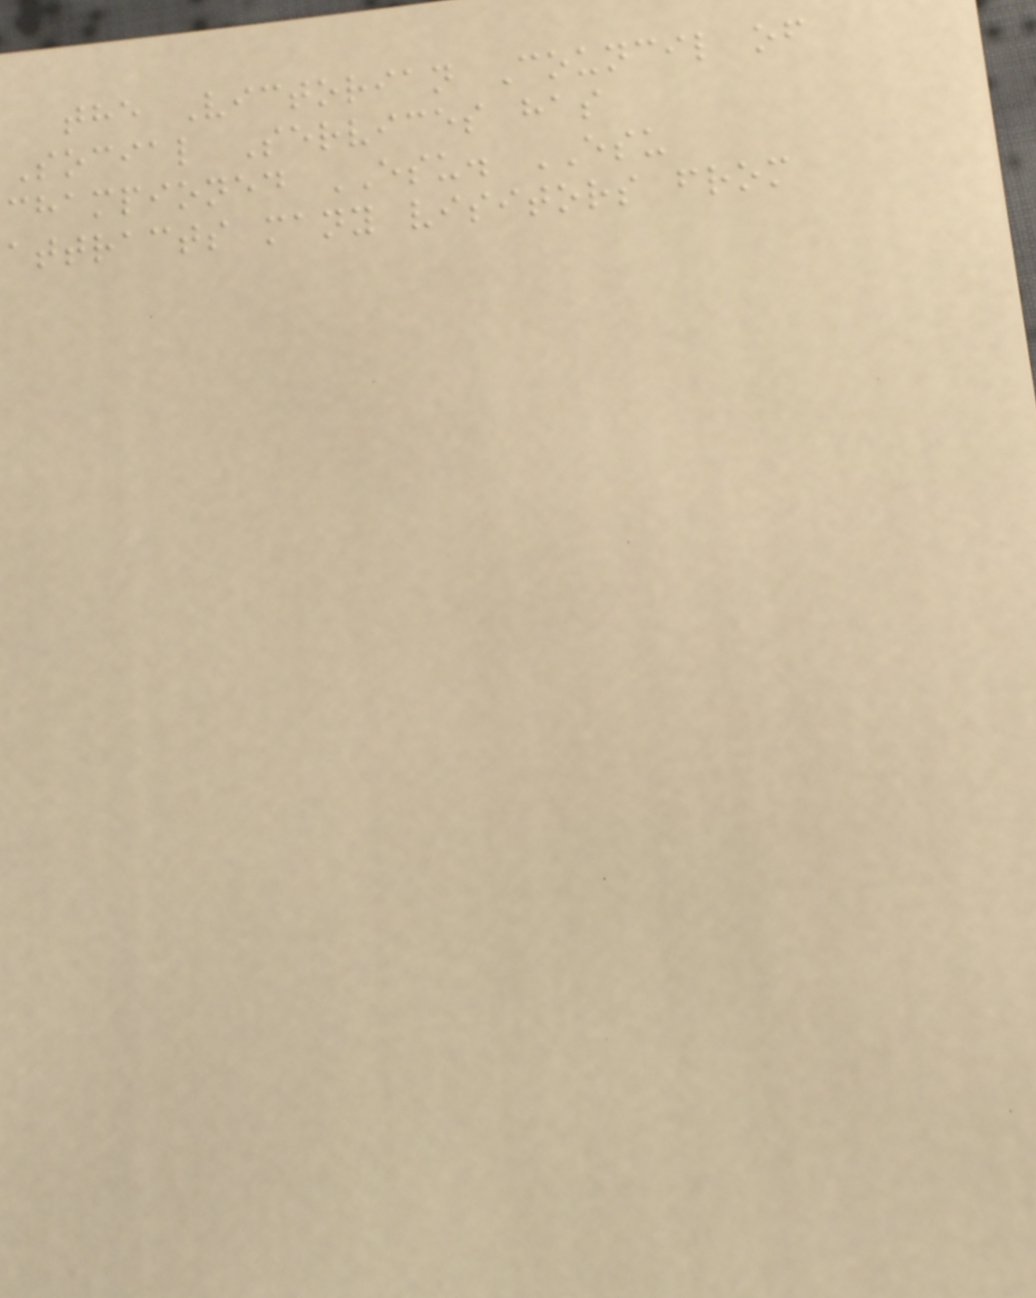the Victorian Council of
Social Services has
championed ESU. ESU
attracts many visitors from
